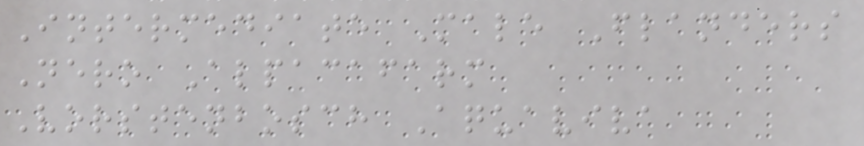Intermediate Male Flanders
Nero Alpacafarm
Vorstenbosch Aquaviva
